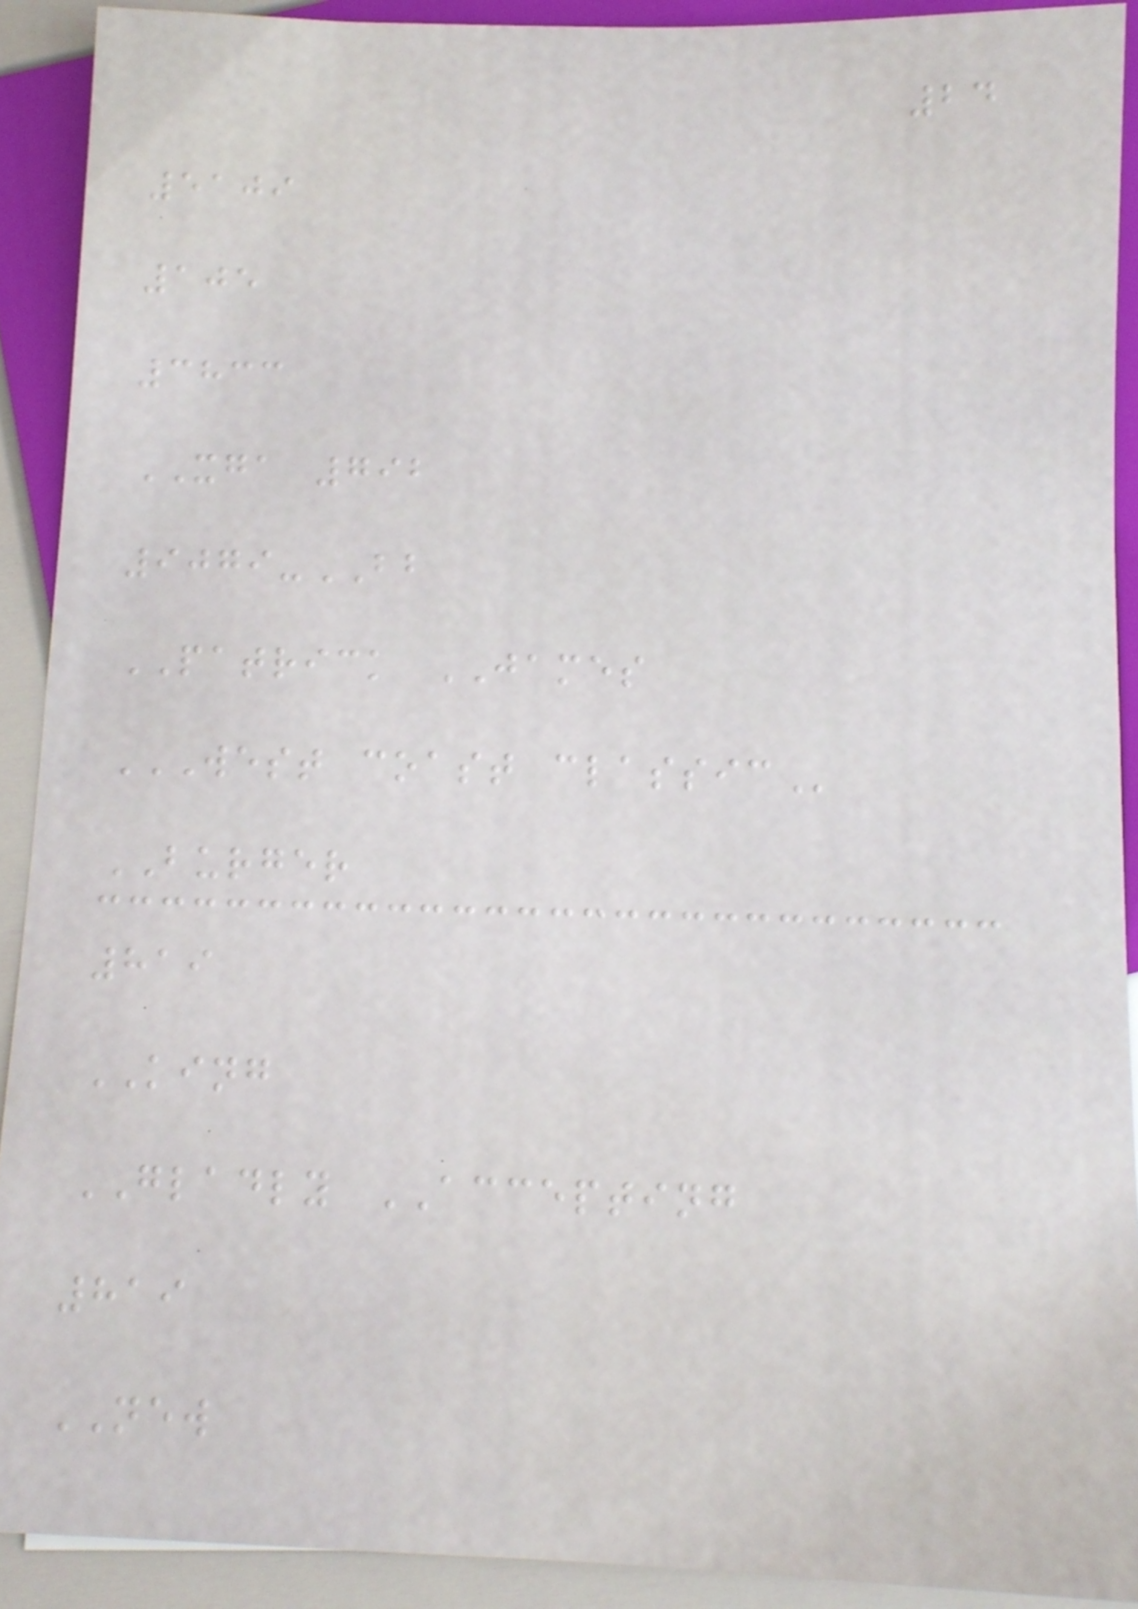24
5109
105
3833
XGA 792
9079-BB
PATRICK JAMES
WEST COAST CLASSIC
BURGER
819
KING
GLADLY ACCEPTING
819
NEW
